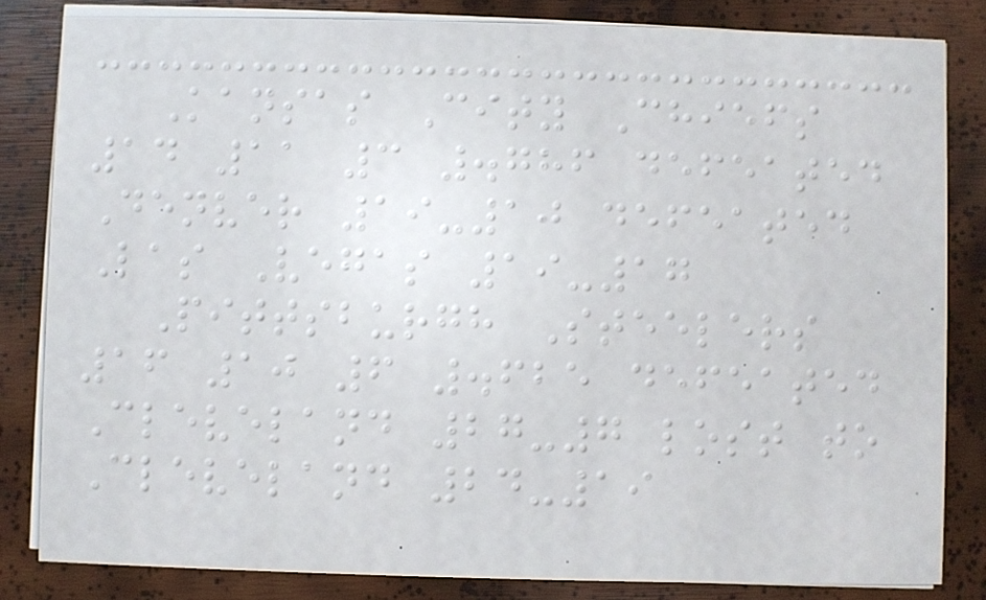Kansas City Chiefs
14 11 3 .786 defeated
Denver 19-10 defeated
Las Vegas 19-17
Pittsburgh Steelers
16 10 6 .625 defeated
Cleveland 27-7 lost to
Cleveland 24-19
